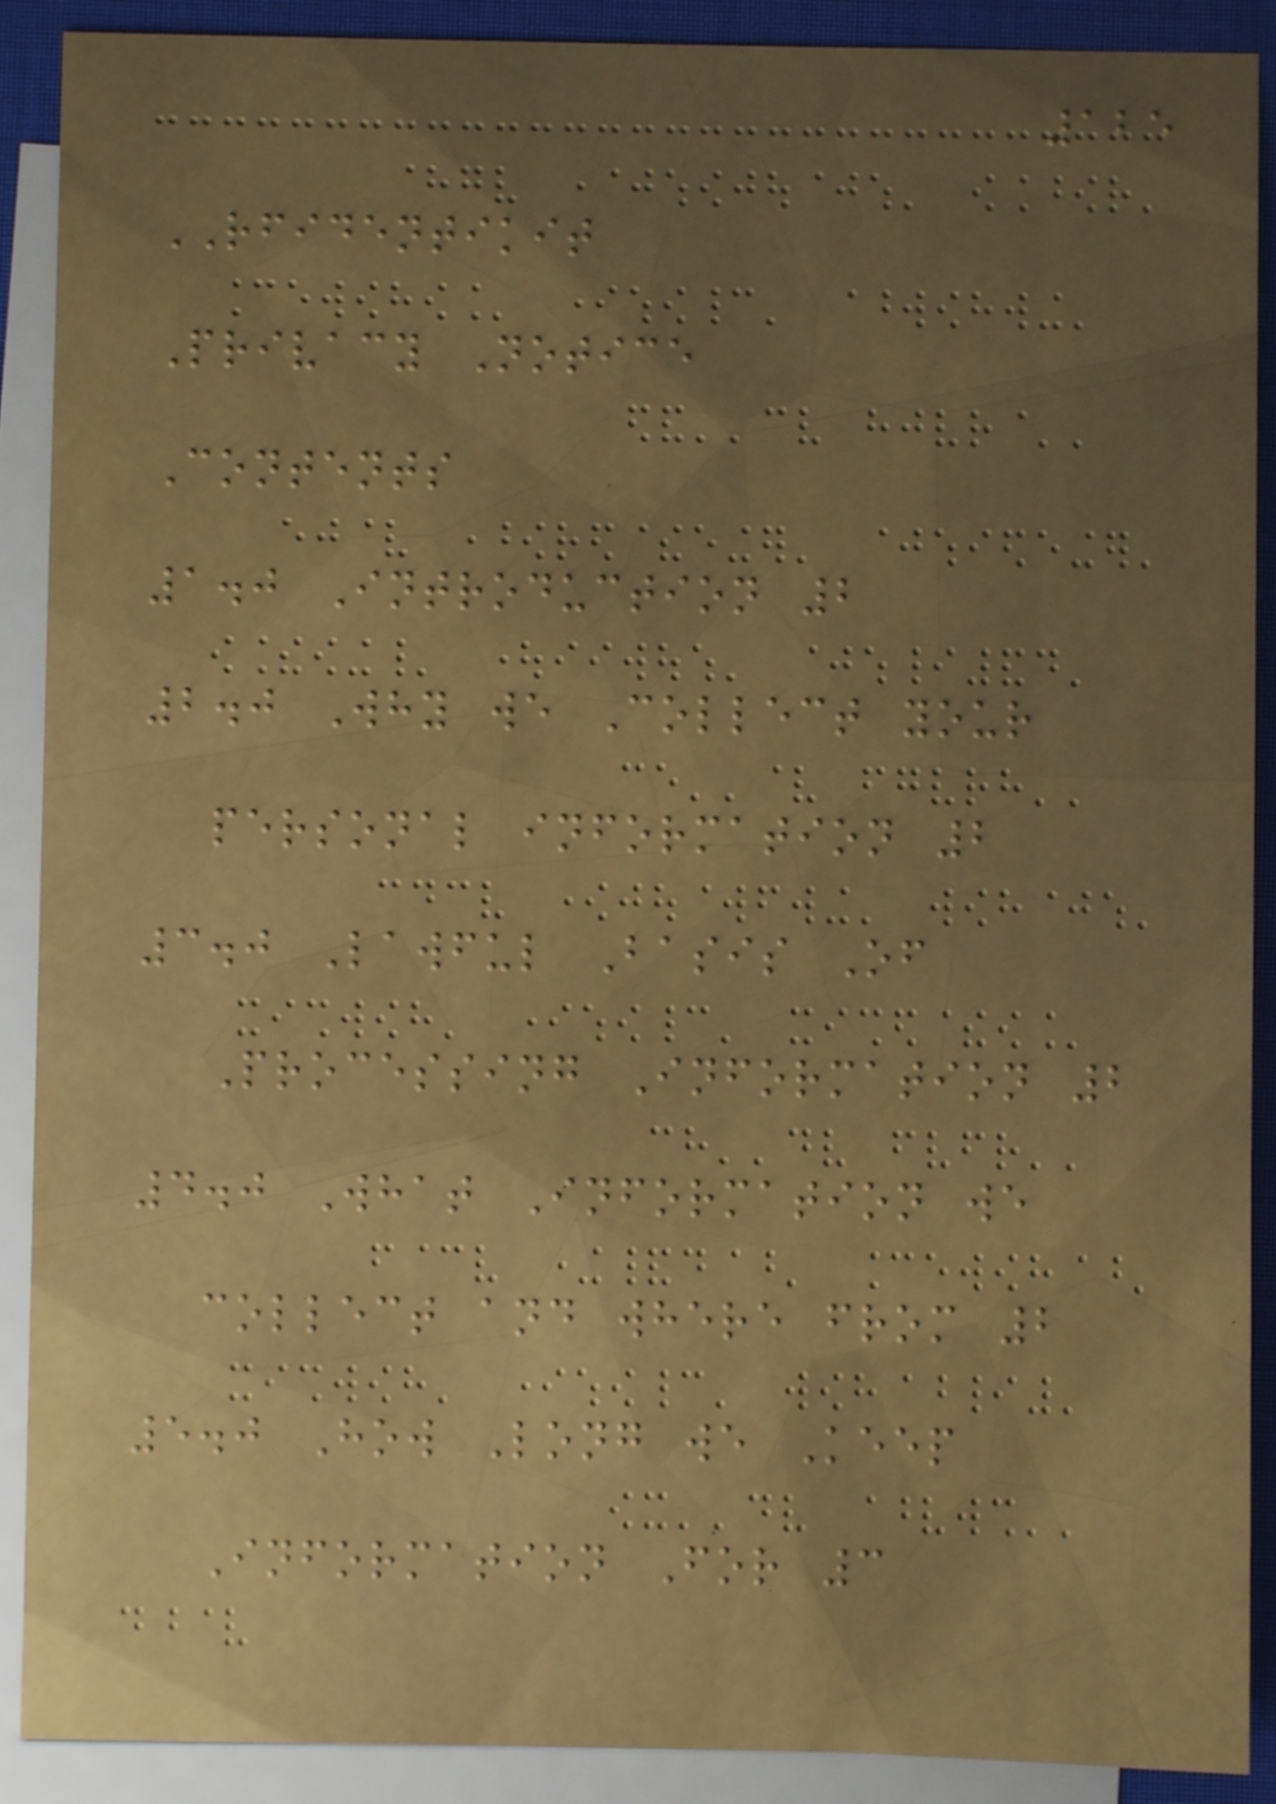125
RFIDENTIKIT
Privacy Notice
Contents
1.0 Introduction 2
2.0 Why we Collect your
personal information 2
3.0 Lawful Basis Of
Processing Information 2
4.0 What Information we
collect and where from 2
5.0 How Long we Keep
Information For 3
